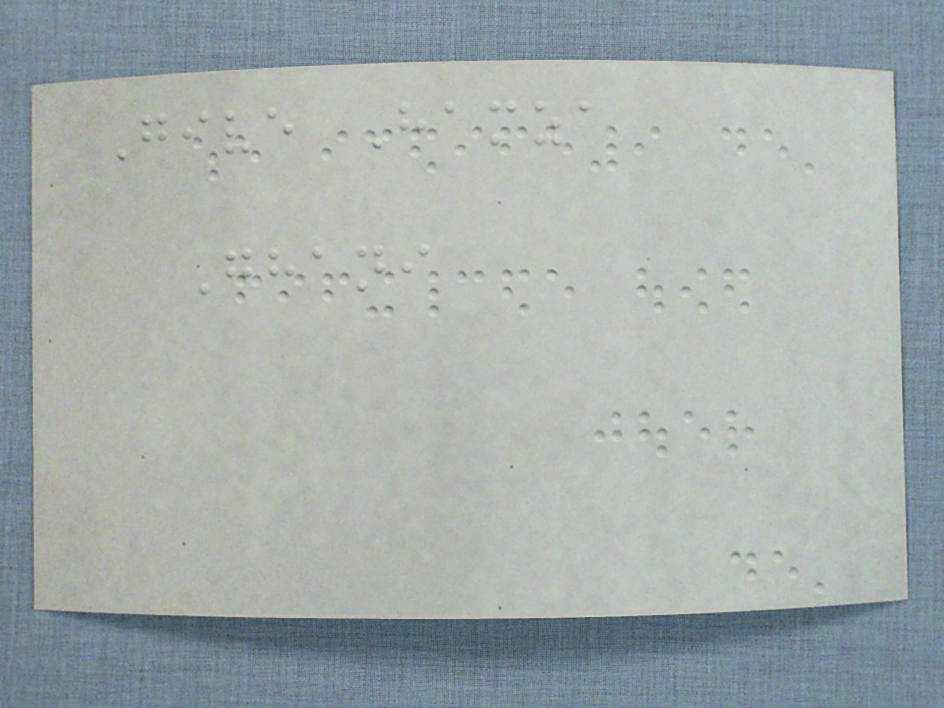Give Hamza
Ghani
